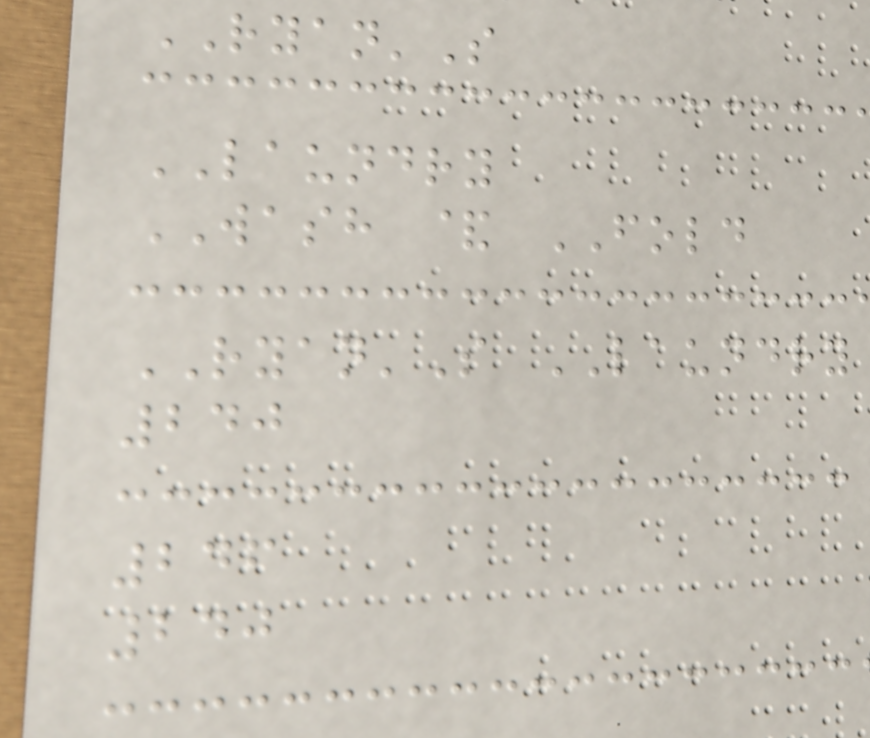RYAN'S
LAUNDRY
WASH & FOLD
RYAN'S LAUNDRY
240
246
240
